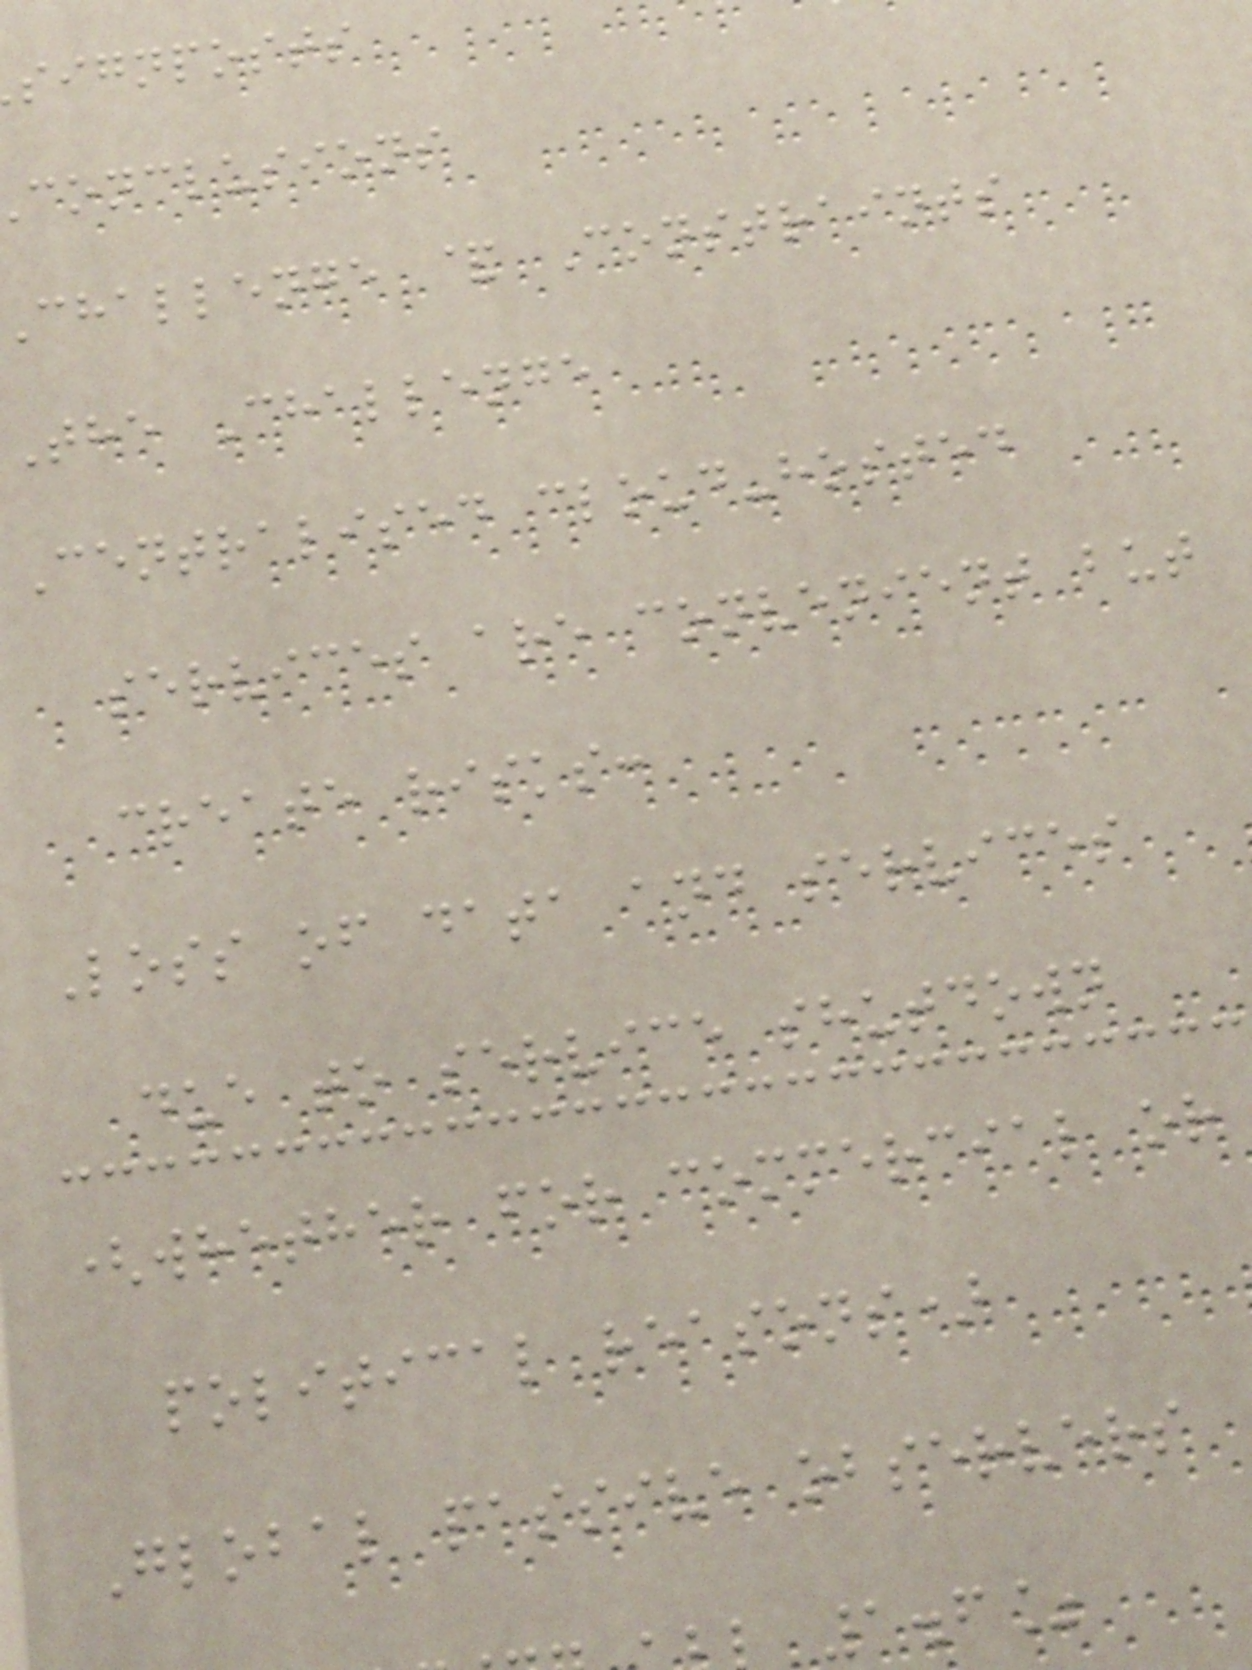signposts
conclusions
challenge & Constraints
The Challenge
Centralised cloud-hosted
services are convenient but
create risks:
Loss of data and services
due to service shutdown
(whether for commercial or
political reasons)
Global passive observers
1.6%
